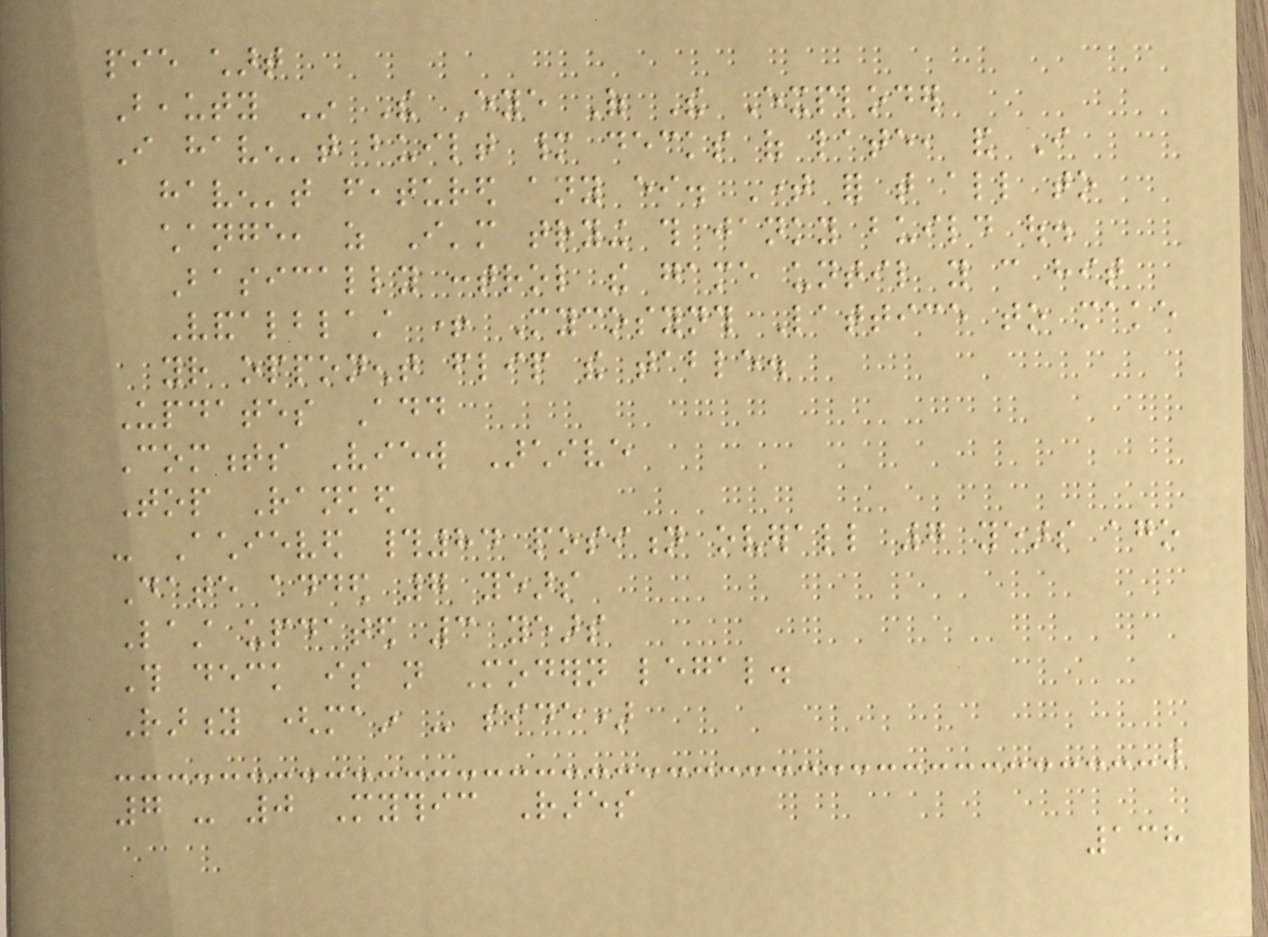pie chart
Beauty In The Eye Of The Exploder
I haven't built many decks of late, and I
haven't featured any either. Time for that all to
change, as I'm trying this janky build out.
Basically control the game until you can hit
Vandalblast + Mycosynth Lattice to make
your opponent flip the table.
Updates Add
Comments View Archive
Top Ranked
- Achieved #84 position overall 7 years ago
Date added 7 years
Last updated 3 years
This deck is not Modern legal.
Rarity (main - side)
7 - 0 Mythic Rares
138
